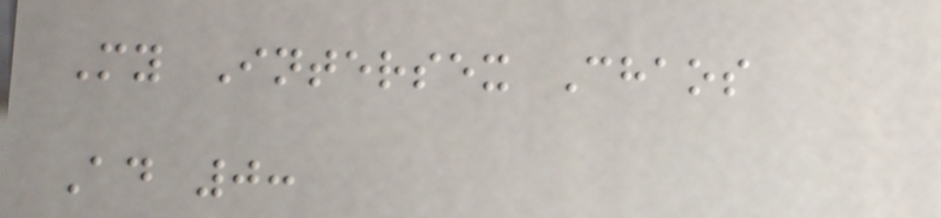My Intersex Chaos
Ad 0:
